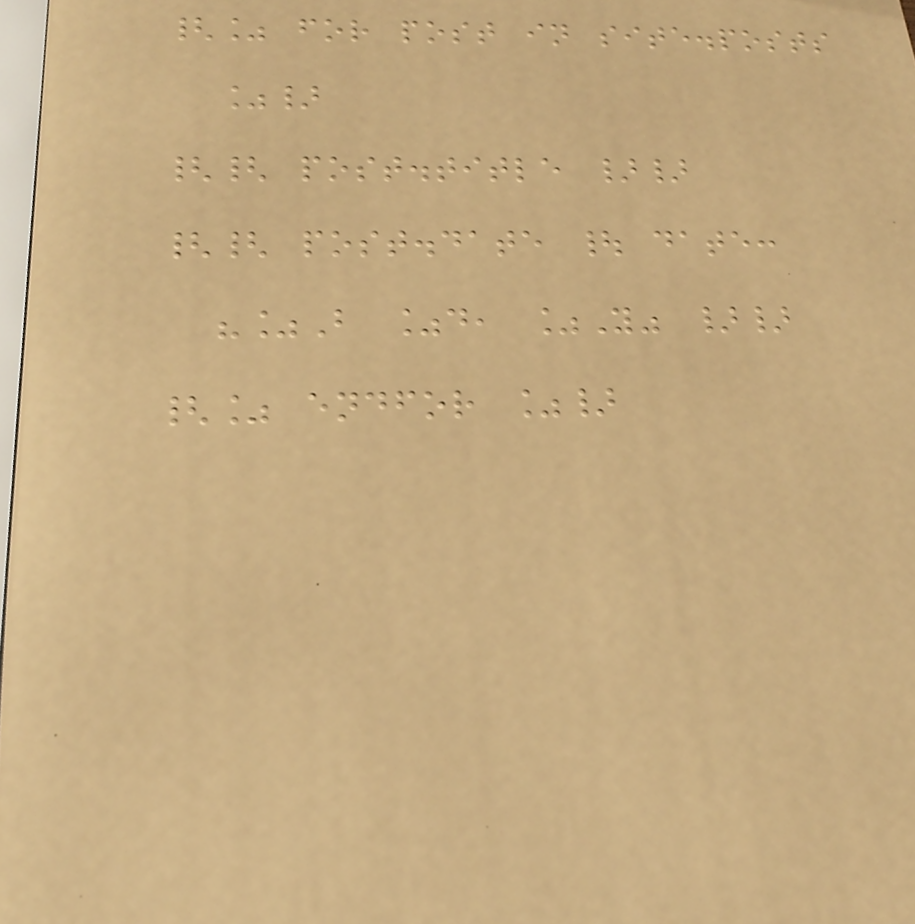{% for post in site.posts
%}
{{ post.title }}
{{ post.date | date:
"%B %d, %Y" }}
{% endfor %}
